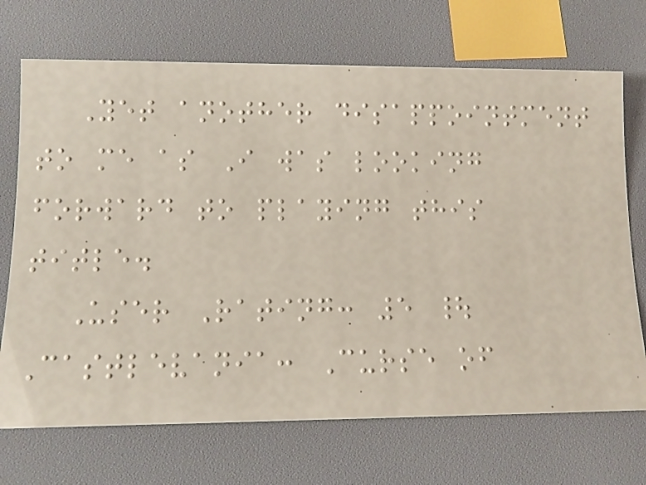Yet another disappointment
to me as I was looking
forward to playing this
title.
User Rating: 5 |
Castlevania: Curse of
